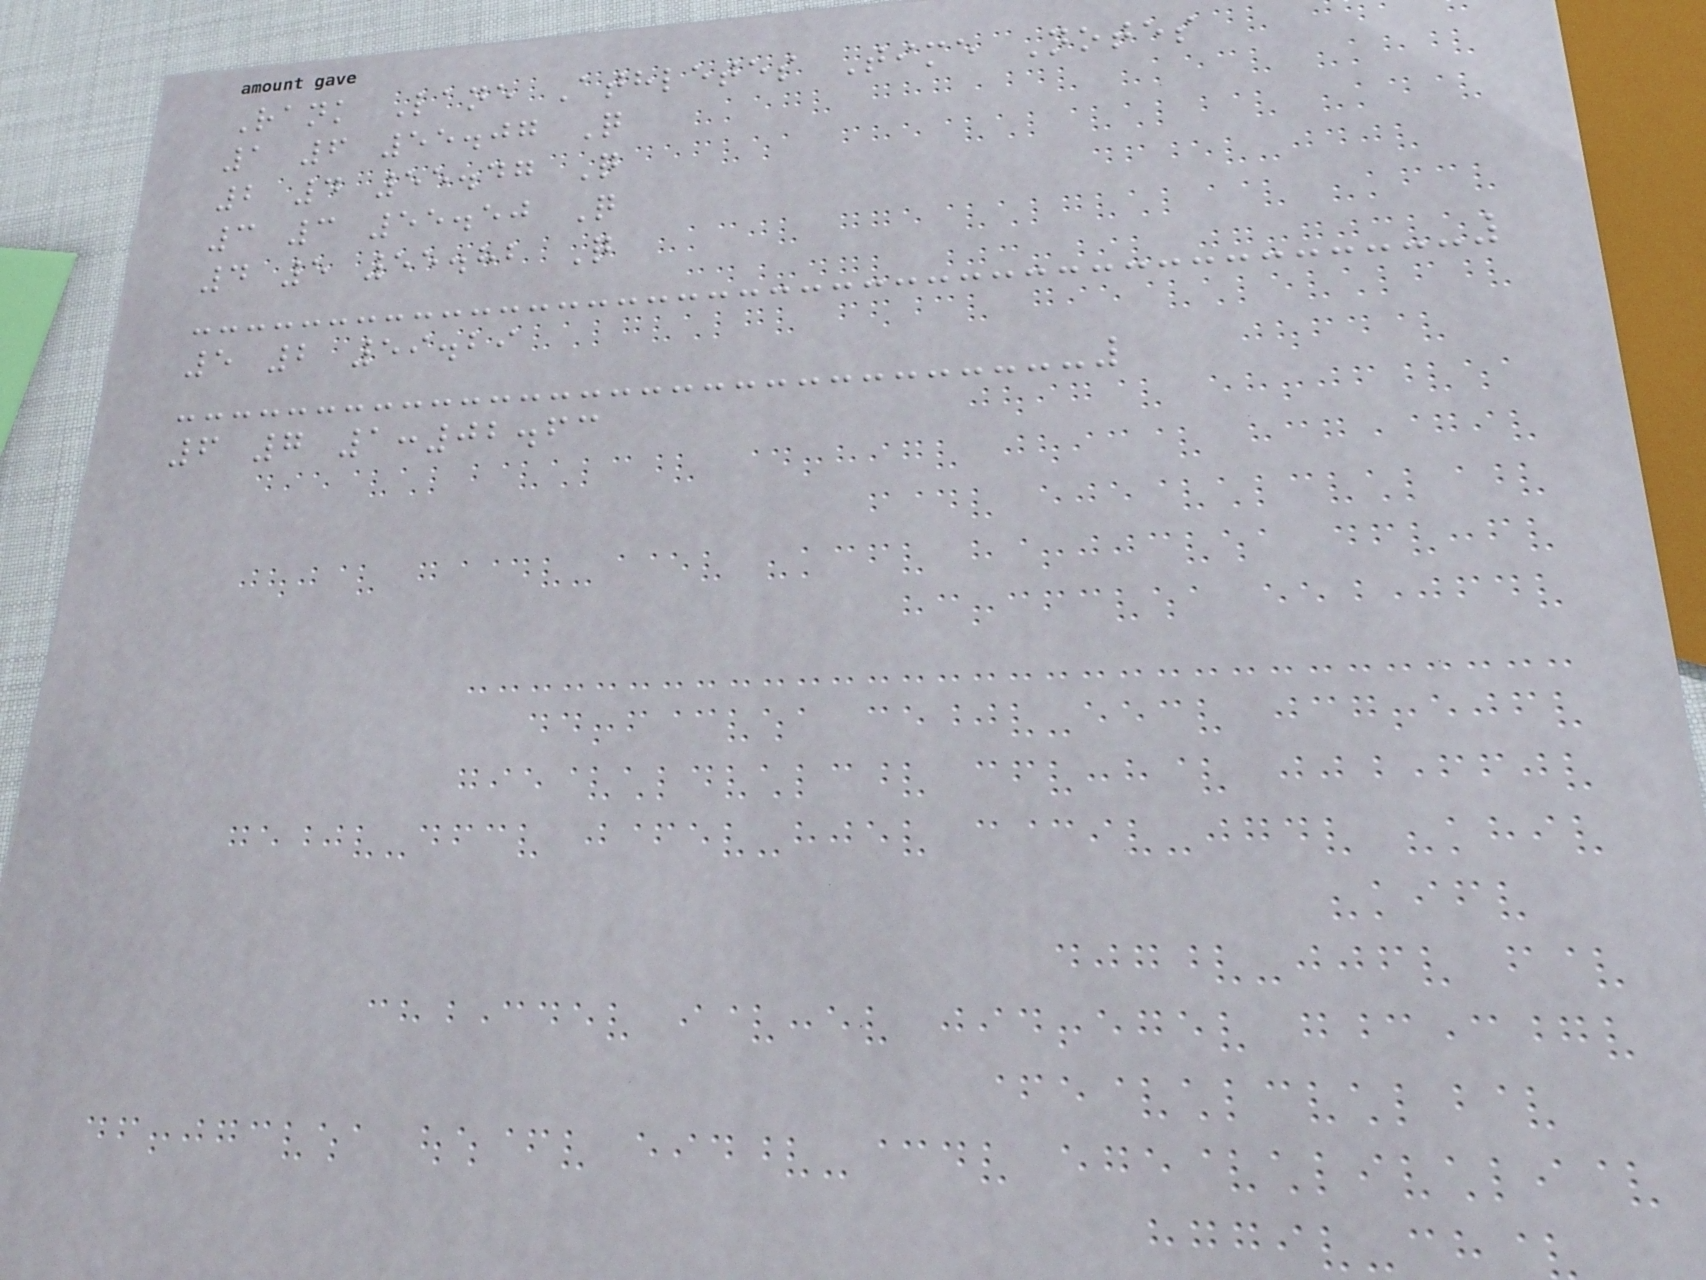Rank Lane Athletes Time Notes
1 6 55.07 Q
2 4 55.47 Q
3 3 55.50 Q
4 5 55.82 Q
5 2 59.29
6 7 1:02.63
